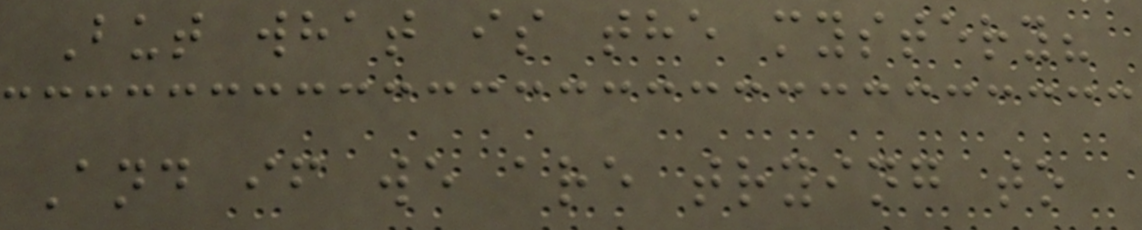But what is the mystery?
And if we are trying to
